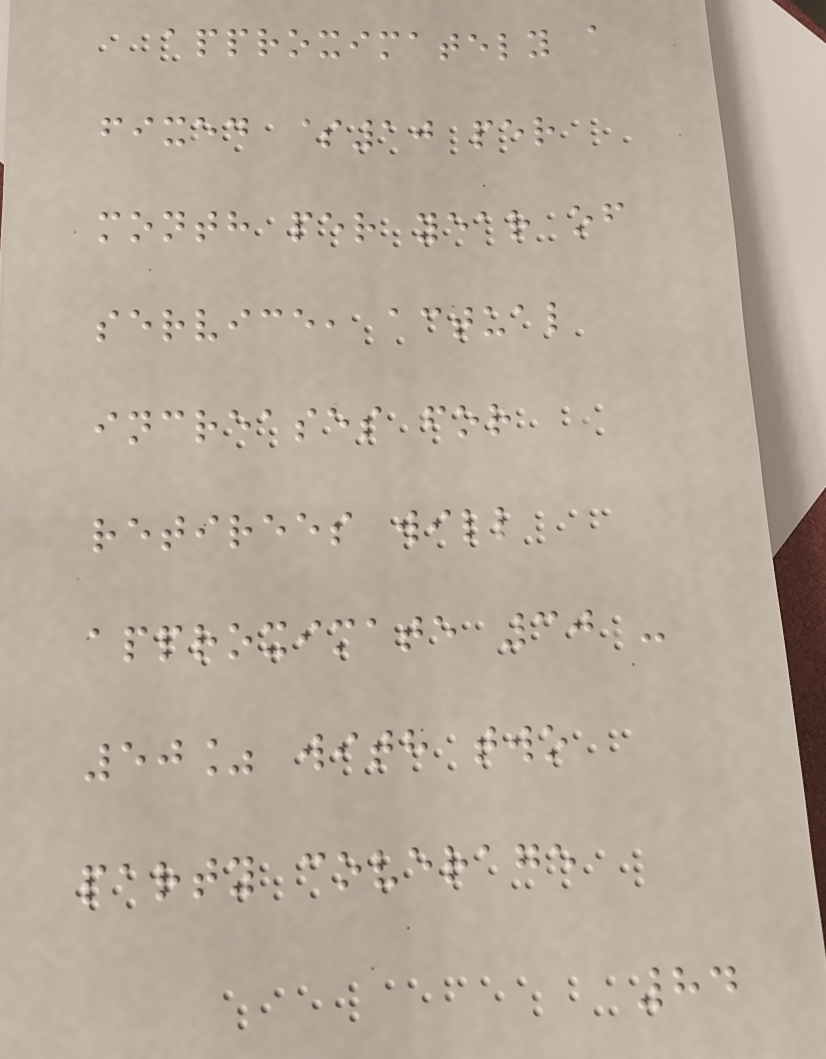approximately a
fixed $10 per
month per year of
service, actual
increases for
retirees will
approximate 30 -
50% with two
party coverage
84
